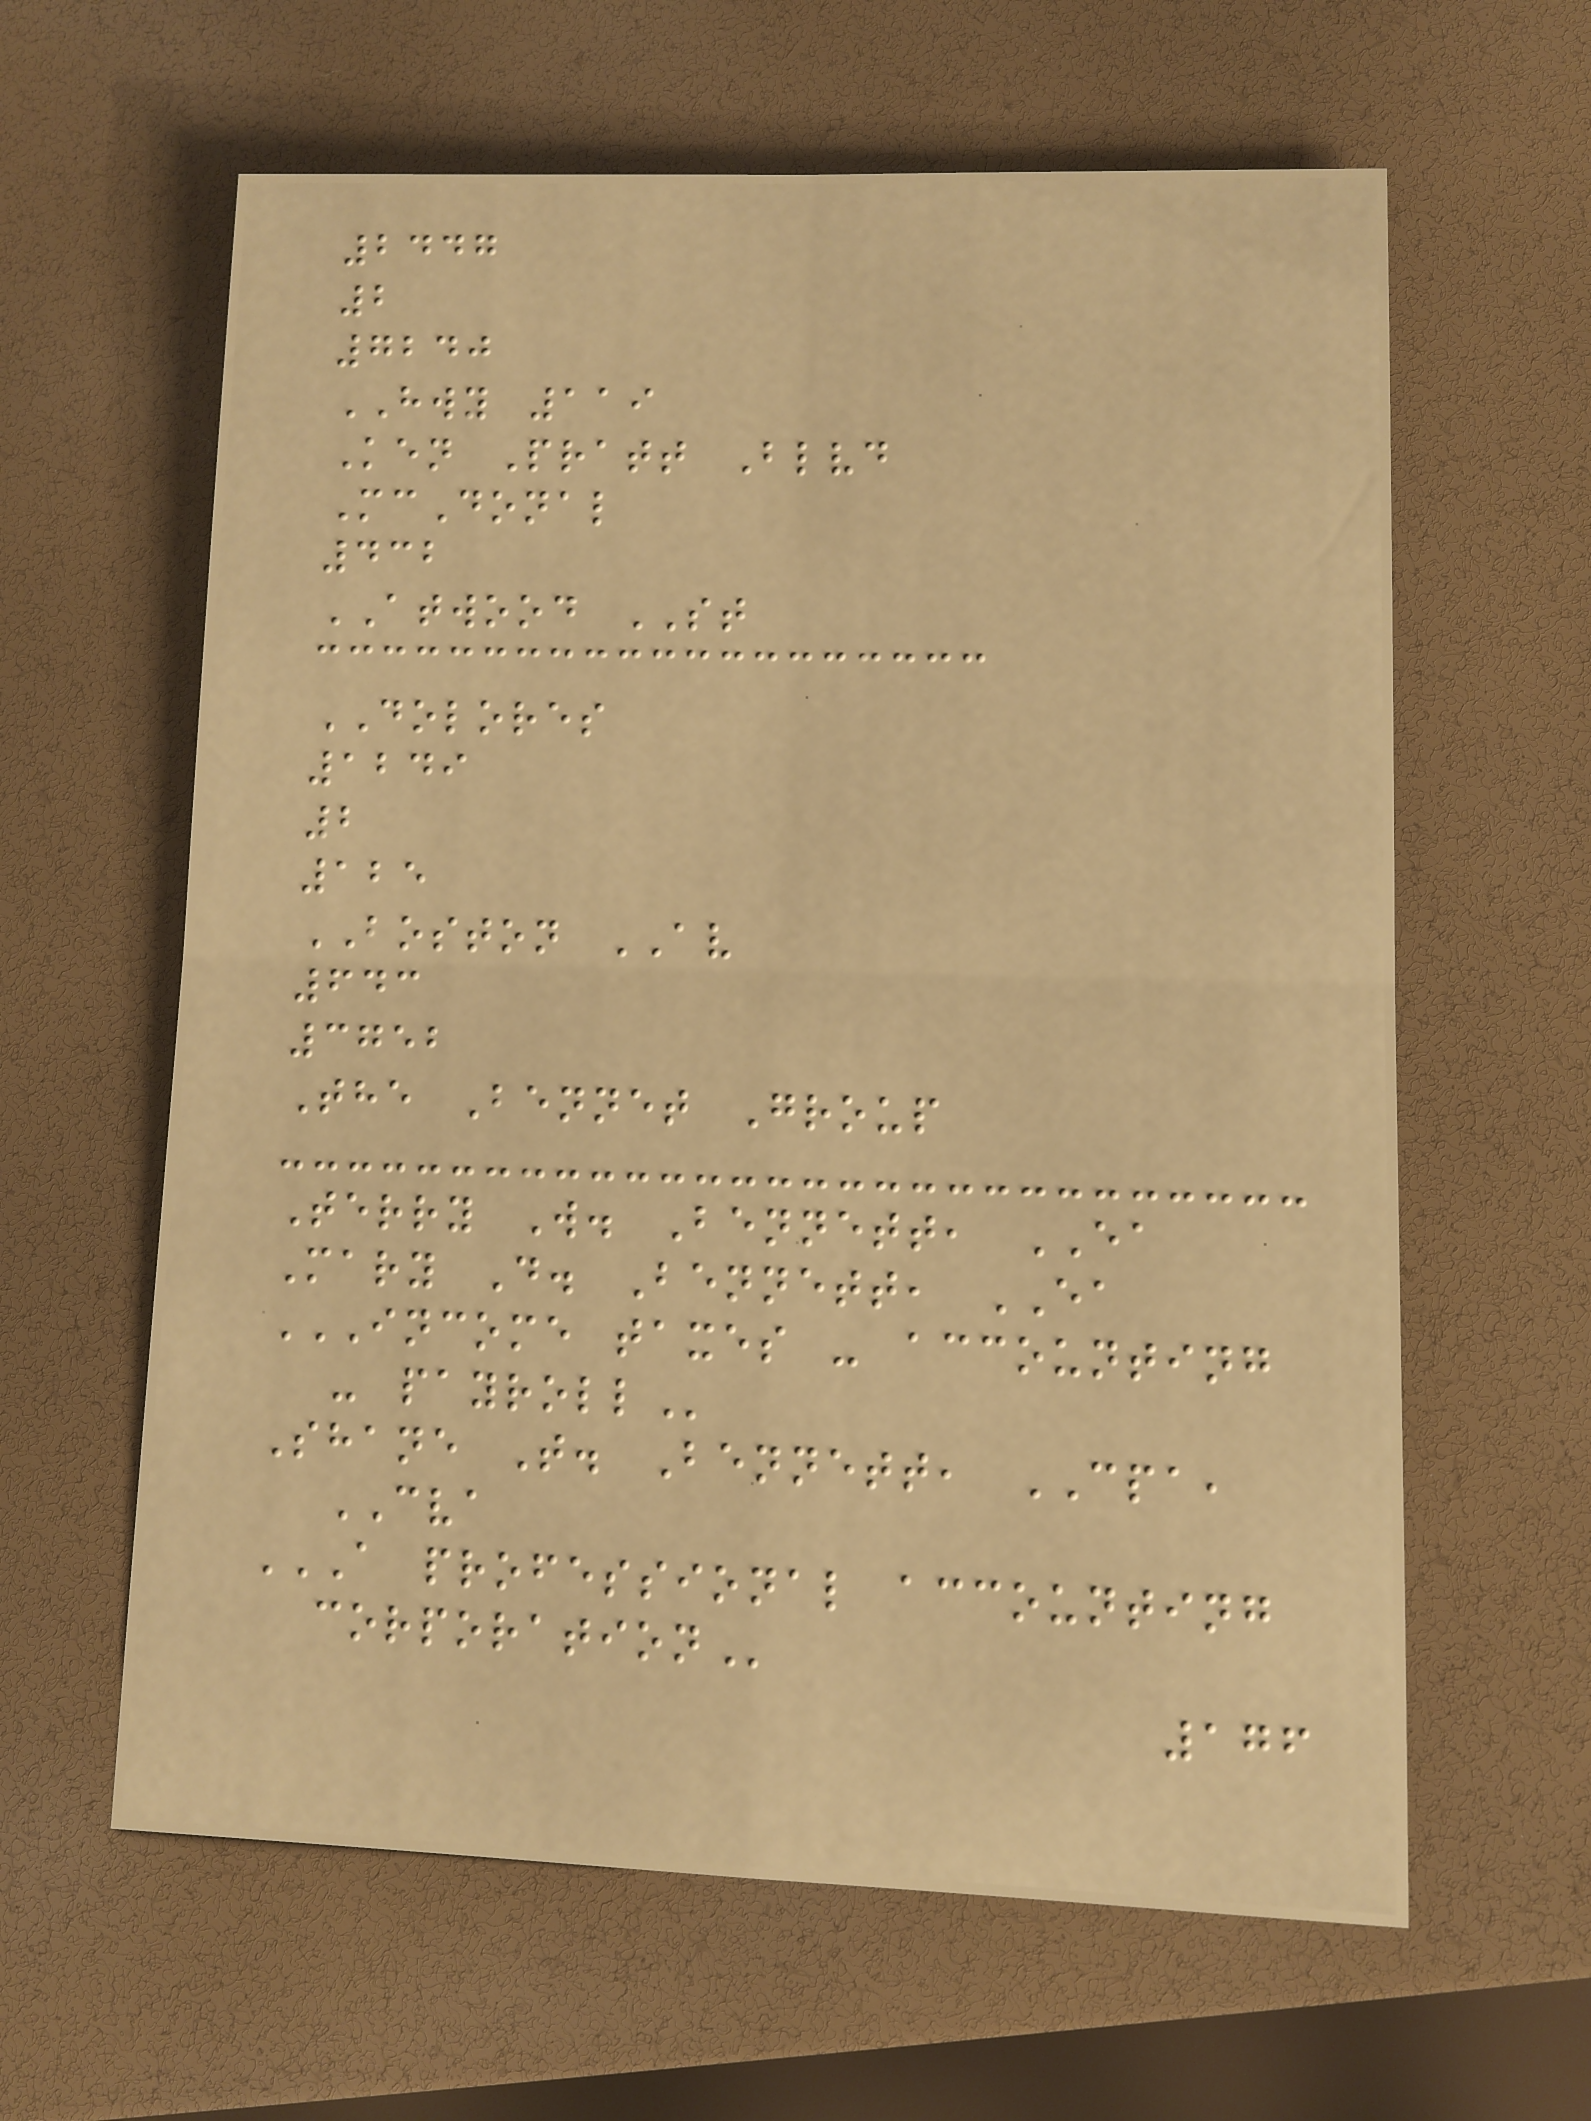2447
2
7240
HWY 119
Ken Pratt Blvd
McDonal
432
ATWOOD ST
DOLORES
1249
2
125
BOSTON AV
643
3752
The Bennet Group
Terry W. Bennett, EA
Mary D. Bennett, EA
INCOME TAXES - ACCOUNTING
- PAYROLL
Shane T. Bennett, CPA,
CVA
A PROFESSIONAL ACCOUNTING
CORPORATION
176
